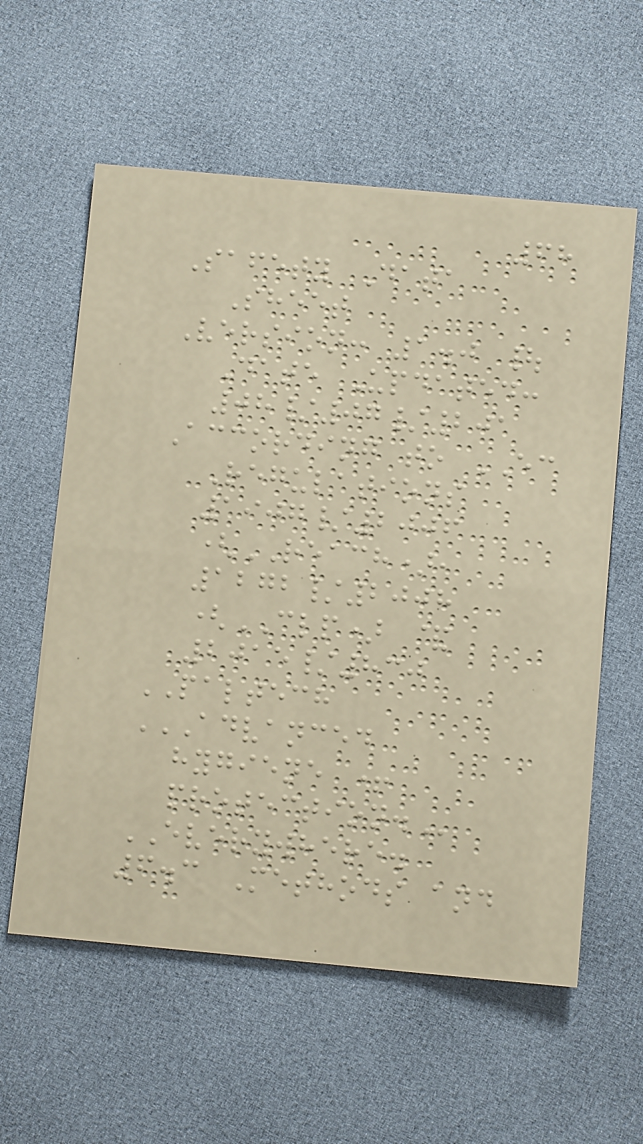68
Safety Data
Sheet
Version: 1.0 |
Date Updated:
08/07/201
According to EC
Regulations
1907/2006
(REACH),
1272/2008
(CLP) &
2015/830
PALTECH
ADVANCED
HYGIENE +
PROTECTION.
EVERYWHERE.
6.3 Methods and
